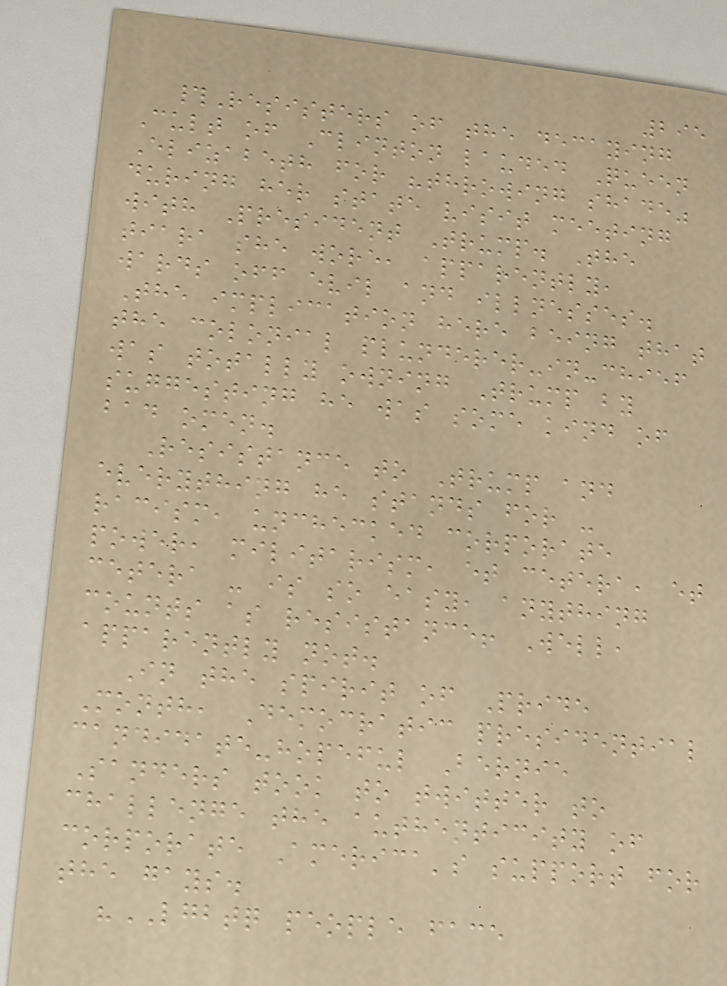295
#Resisters of the decaying
Cult of Clinton lauded Queen
Elizabeth for "throwing shade"
during her state visit meeting
with President Trump. The
tiara she wore, apparently,
wards off evil and illnesses.
The implication here being that
the colonial plunderer-in-chief
was totally owning Trump by
suggesting he was some kind of
bad omen.
Resistance to Trump and
everything he stands for -
racism, unchecked corporate
power, militarism, et cetera, et
cetera - is so easy, anything
counts as resistance! Well,
apparently not.
In the spirit of Pride
Month, Democratic presidential
candidate-hopeful Bernie
Sanders took to twitter to
challenge the authenticity of
corporate America's support for
the gays.
"LGBTQ people face
